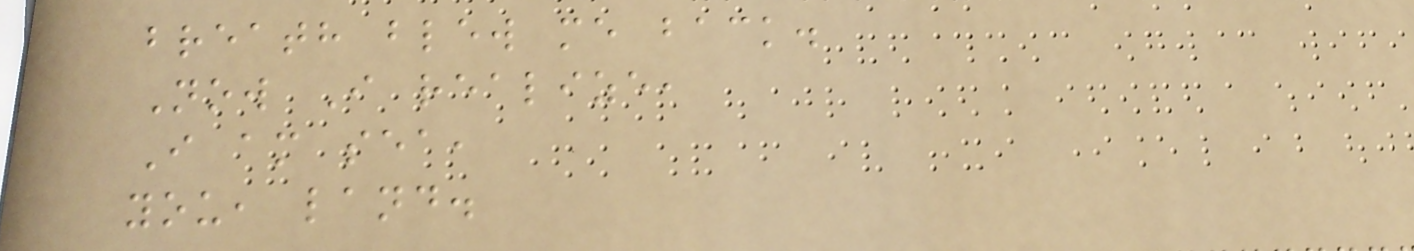breath blew me back.
Now I realize,
I am sea,
you, land.
